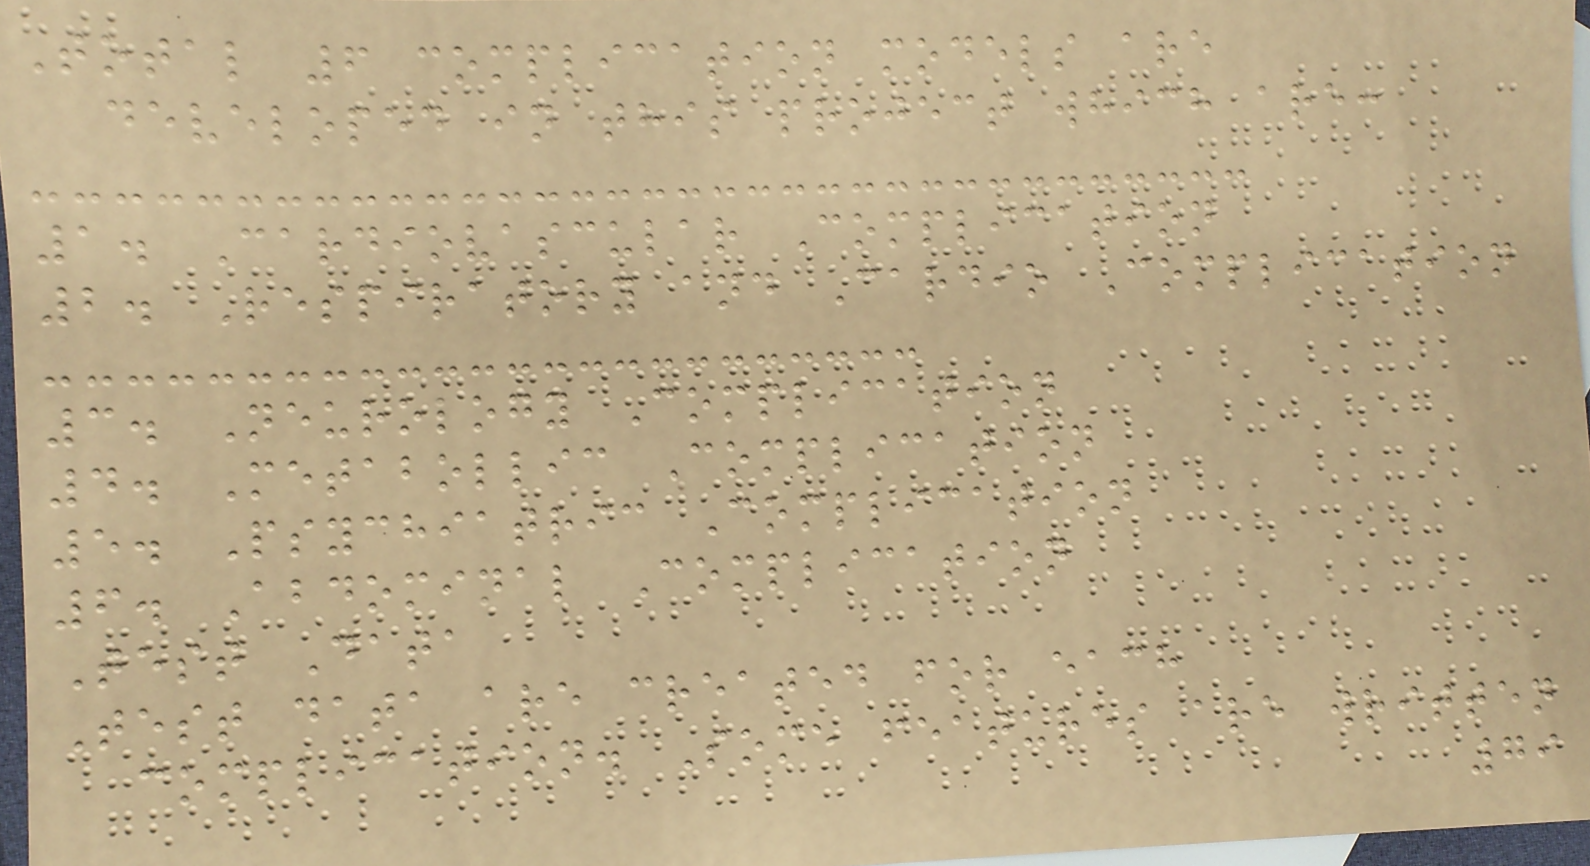Total 6 complication models are
developed in this project which are:
1. Cardiovascular Complication
2. Respiratory and Cardio Complication
3. Neurology Complication
4. Metabollic Complication
5. Psychiatric Complication
6. Abdominal Complication
Test Data
Test data are created for each
complication. Some features are written
79
